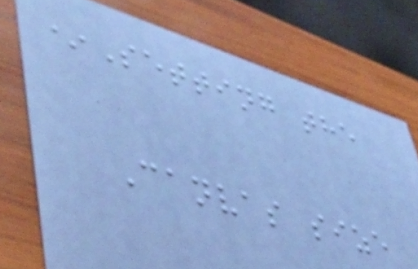*Setting the
Canvas size
